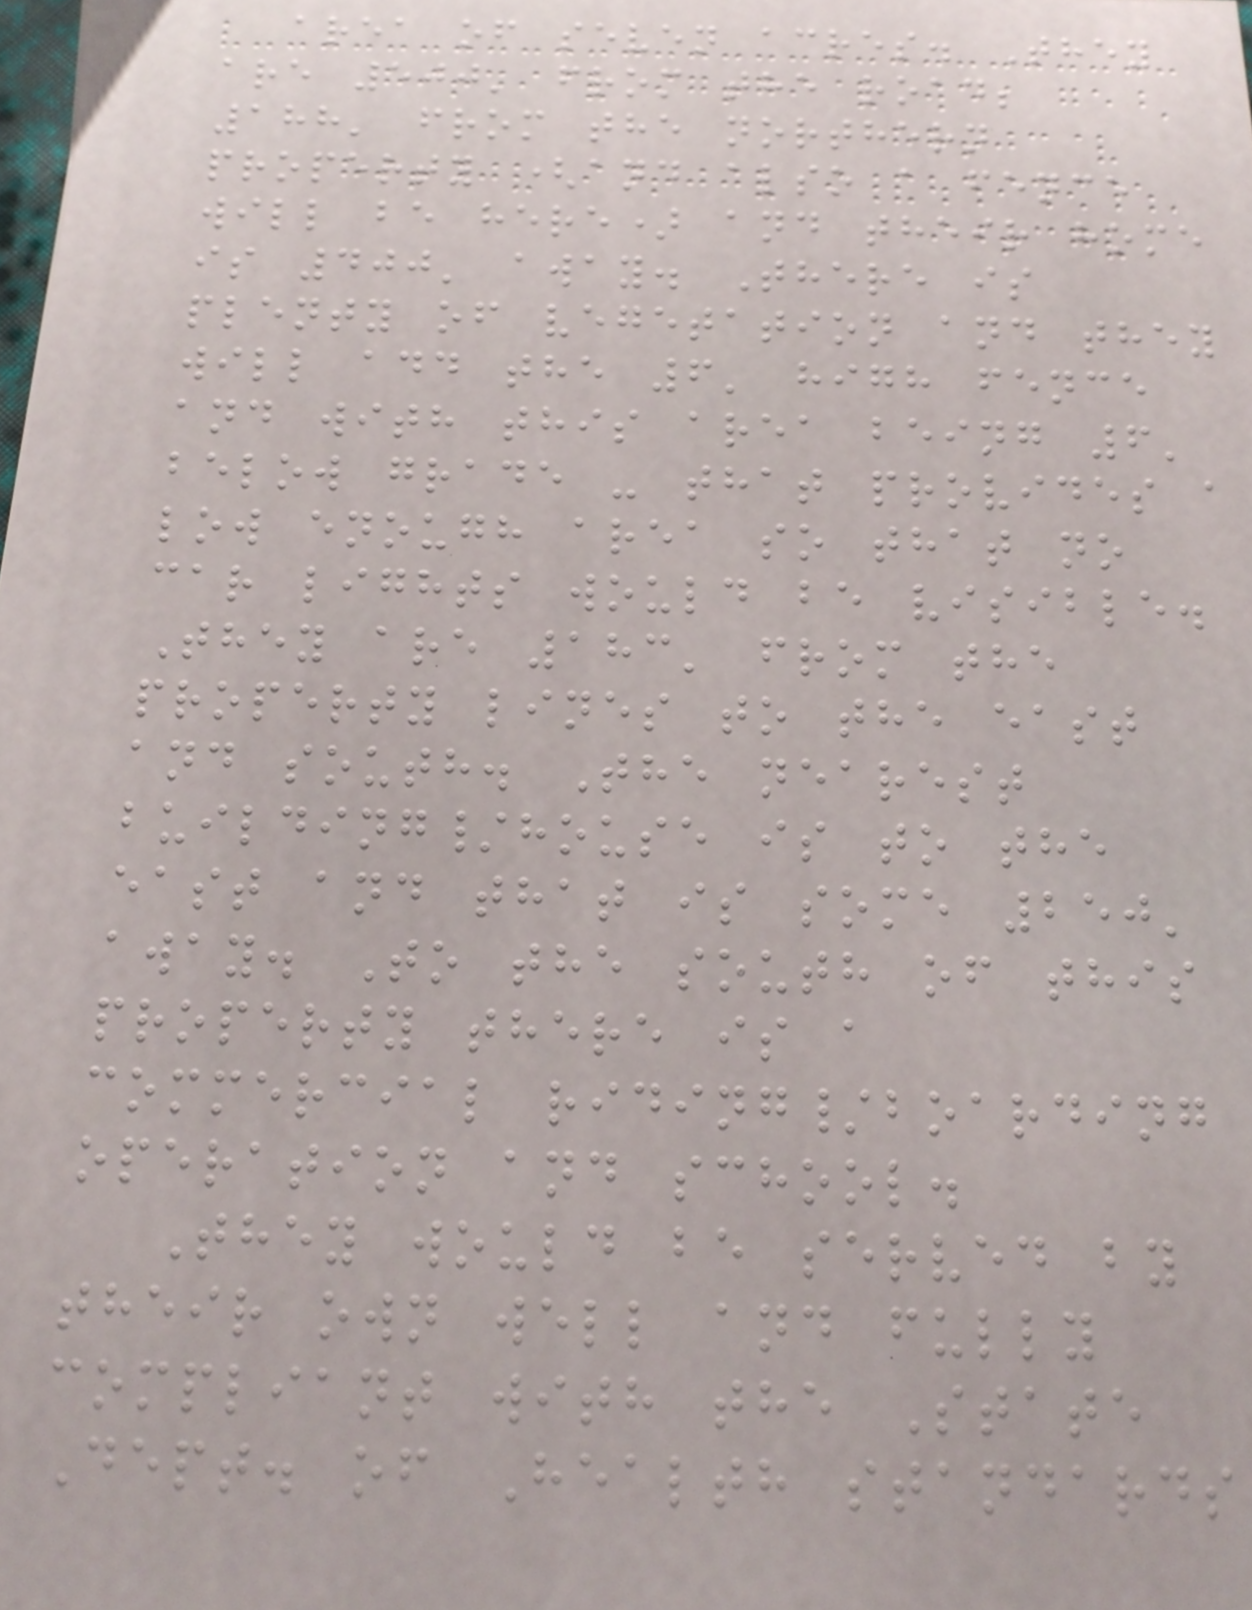area of seven acres. They
are 500' from the road;
188' from the northern
property (and also a fence
will be here) and their home
is 400' away. There is
plenty of vegetation and they
will add the 6' high fence
and with this area being 6'
below grade - that provides a
low enough area so that no
car lights would be visible.
They are 183' from the
property lines to the east
and south. The nearest
building/house is to the
east and that is some 250'
away. To the south of this
property there is a
commercial riding/boarding
operation and school.
They would be served by
their own well and fully
compliant with the State
Dept. of Health standards
